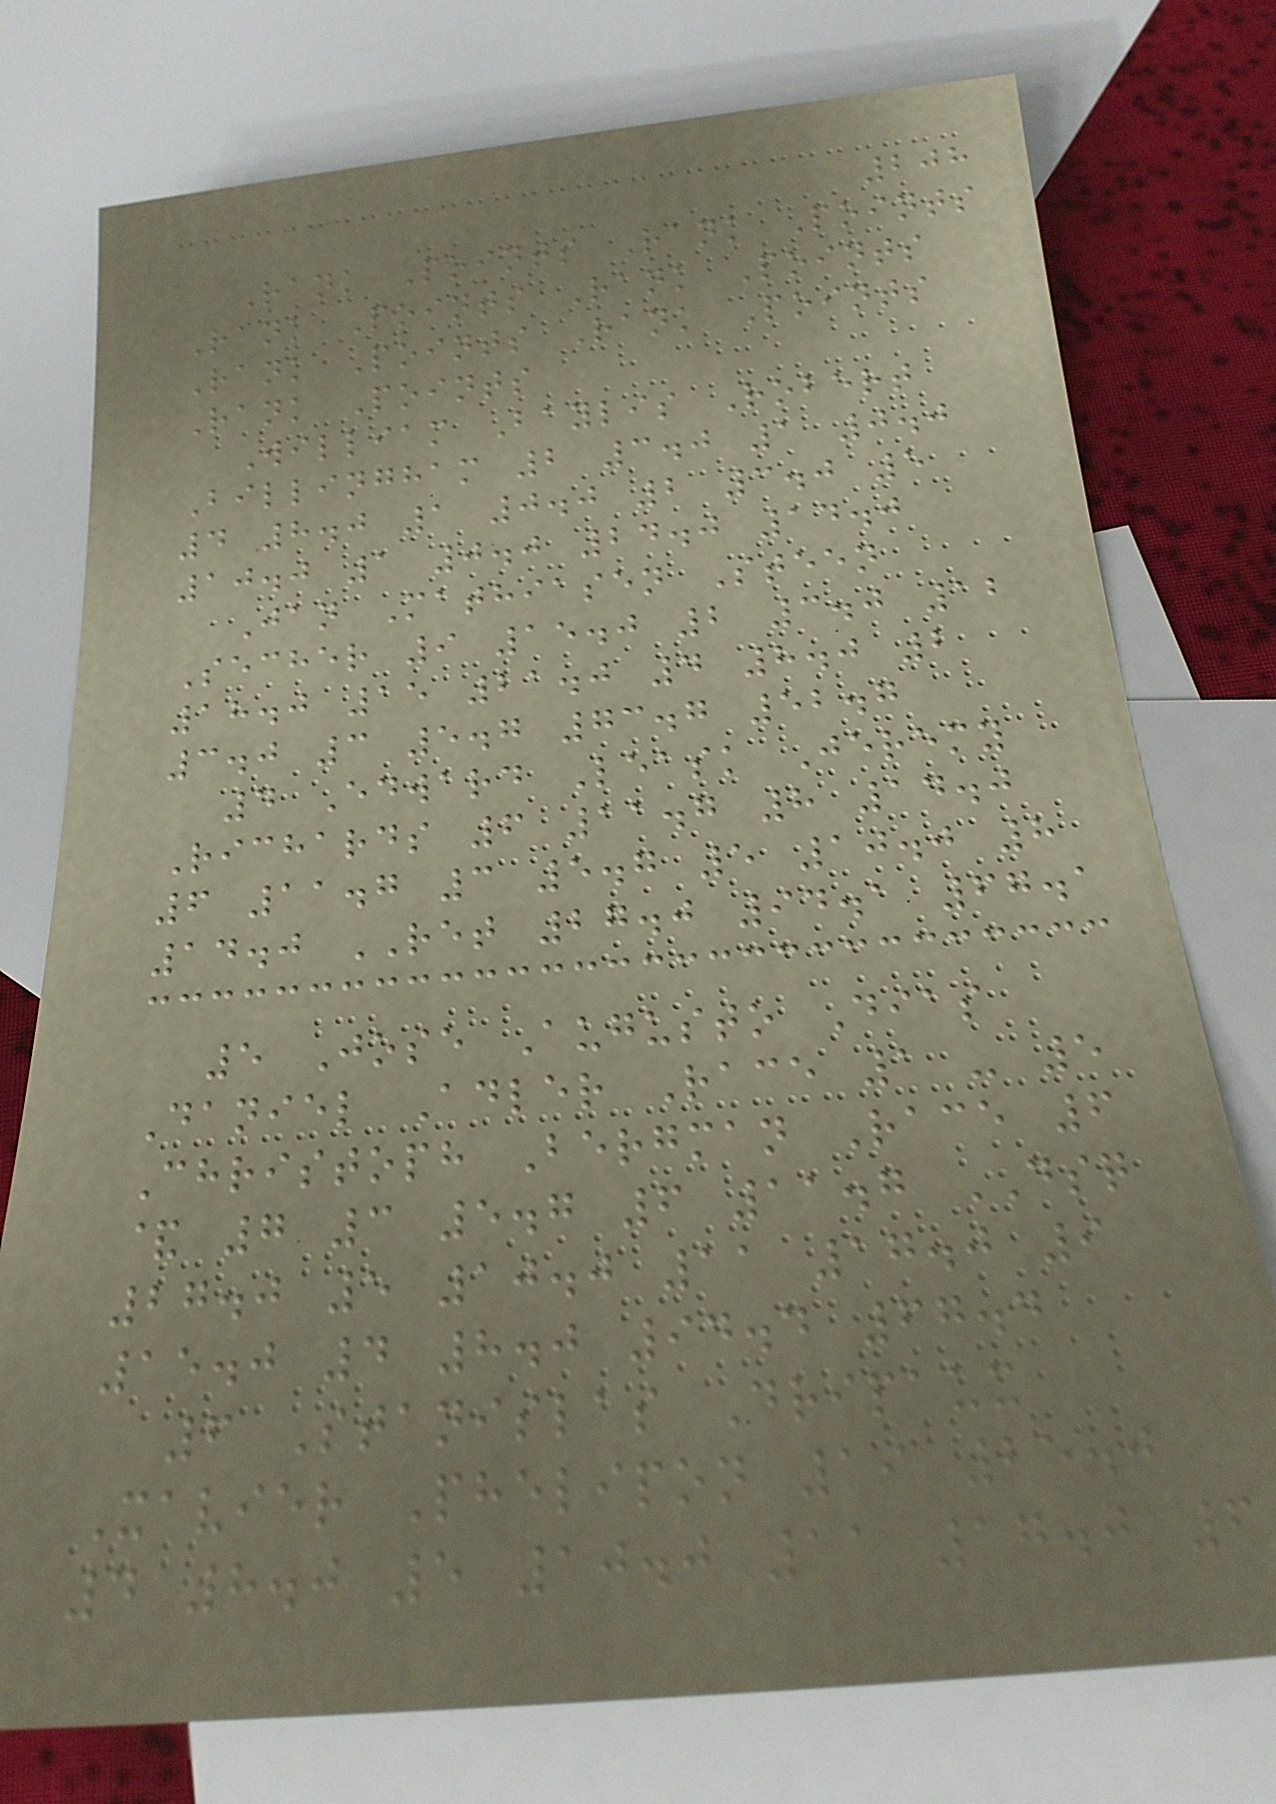208
Rank Points Rank Points
Rank Points Rank Points
Rank Points Rank Points
Rank Points
William Baylis Robert
Billingham 2 3.0 1 0.0
4 8.0 1 0.0 2 3.0 5
10.0 1 0.0 24.0 14.0
Jan Mathiasen Steen
Secher 9 15.0 2 3.0 12
18.0 15 21.0 4 8.0 2
3.0 3 5.7 73.7 52.7
4 Edward Leask Jeremy
Richards 6 11.7 8 14.0
6 11.7 3 5.7 5 10.0 8
14.0 RET 27.0 94.1 67.1
5 Jose Augusto Dias
Daniel Adler Race 1 - 5
Christoph Bergman Race 6
& 7 3 5.7 6 11.7 DSQ
27.0 5 10.0 11 17.0 9
15.0 4 8.0 94.4 67.4
6 Stanislas Dripaux
Xavier Phelipon 19 25.0
4 8.0 5 10.0 11 17.0 6
